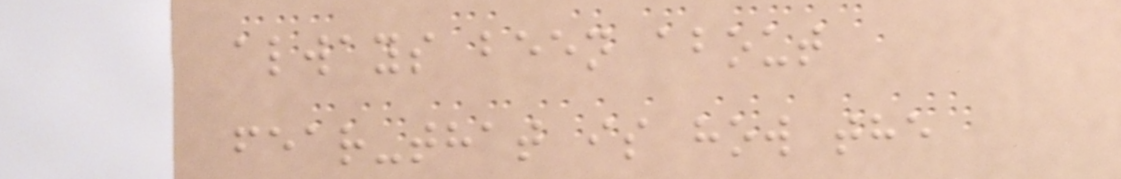always been about
fear-that is how the
